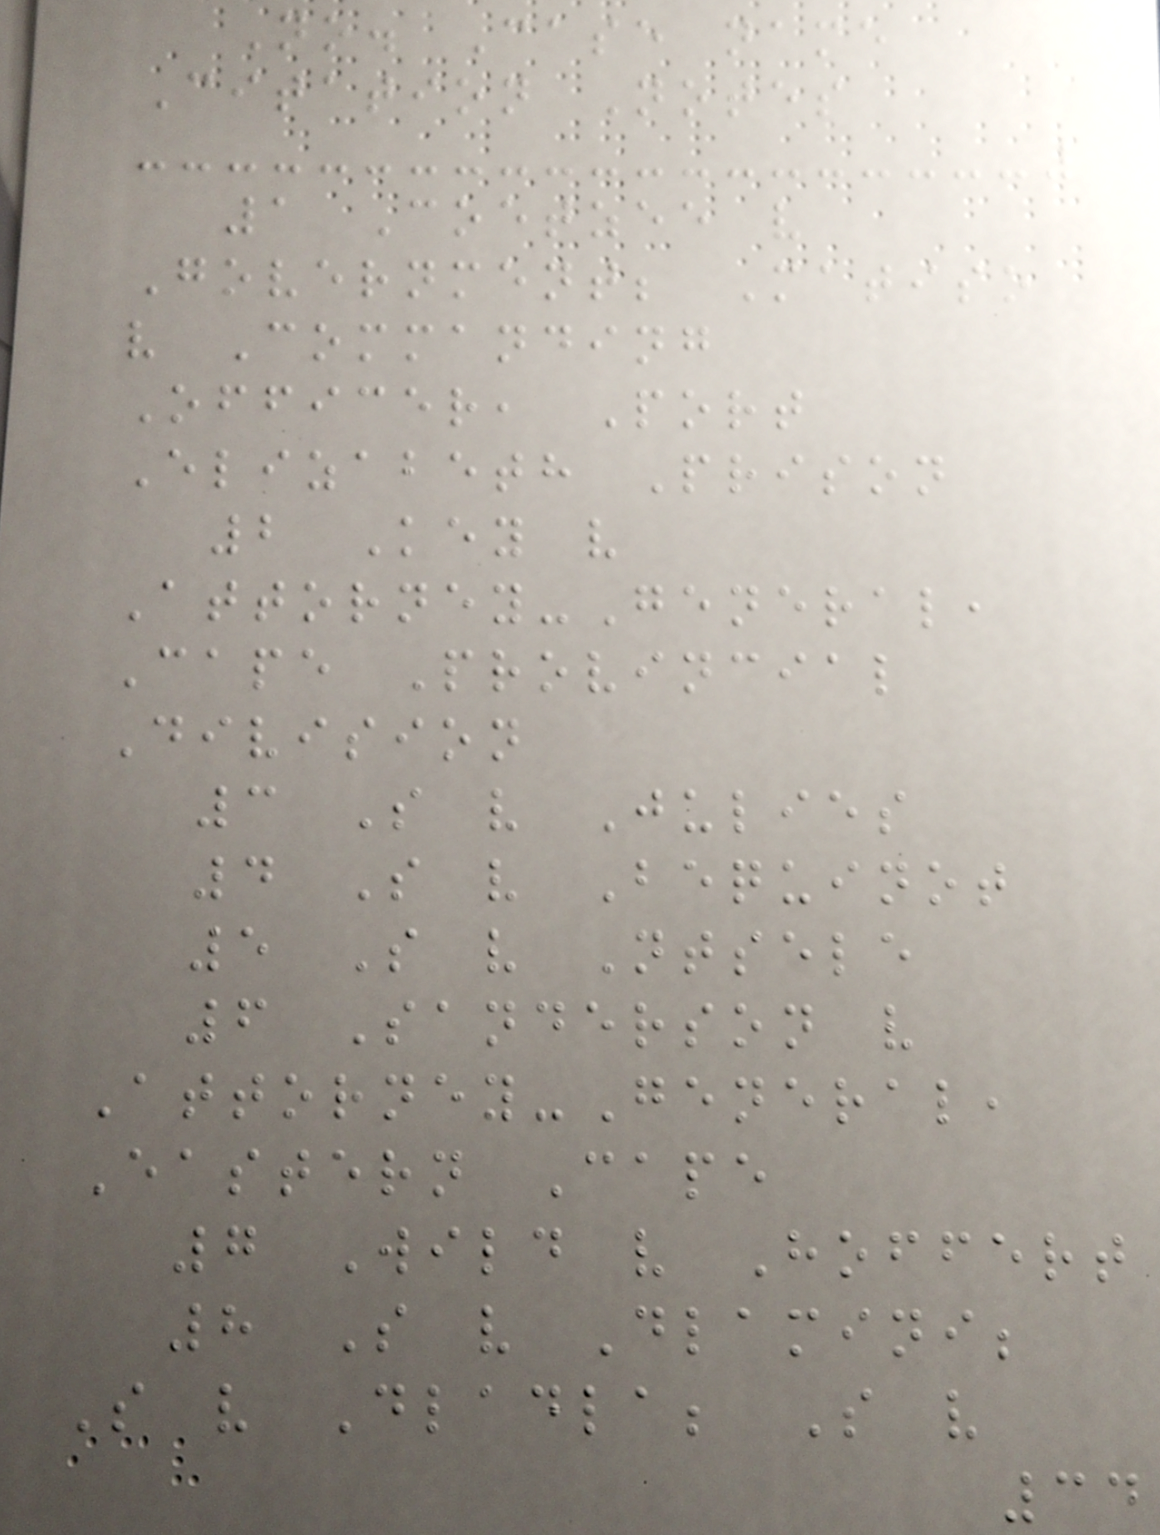No. Case name
Citation Notes
1 Coetzee v
Government; Matiso
v Commanding
Officer, Port
Elizabeth Prison
2 Key v
Attorney-General,
Cape Provincial
Division
3 S v Julies
4 S v Bequinot
5 S v Ntsele
6 Sanderson v
Attorney-General,
Eastern Cape
7 Wild v Hoffert
8 S v Dlamini;
S v Dladla; S v
34
